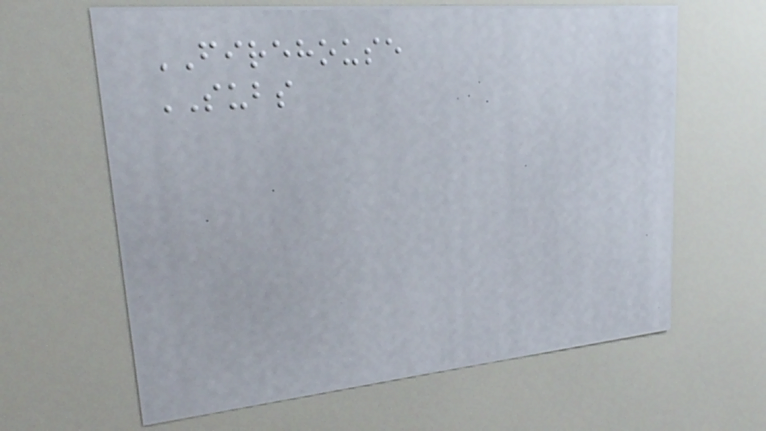FIREHOUSE
SUBS
